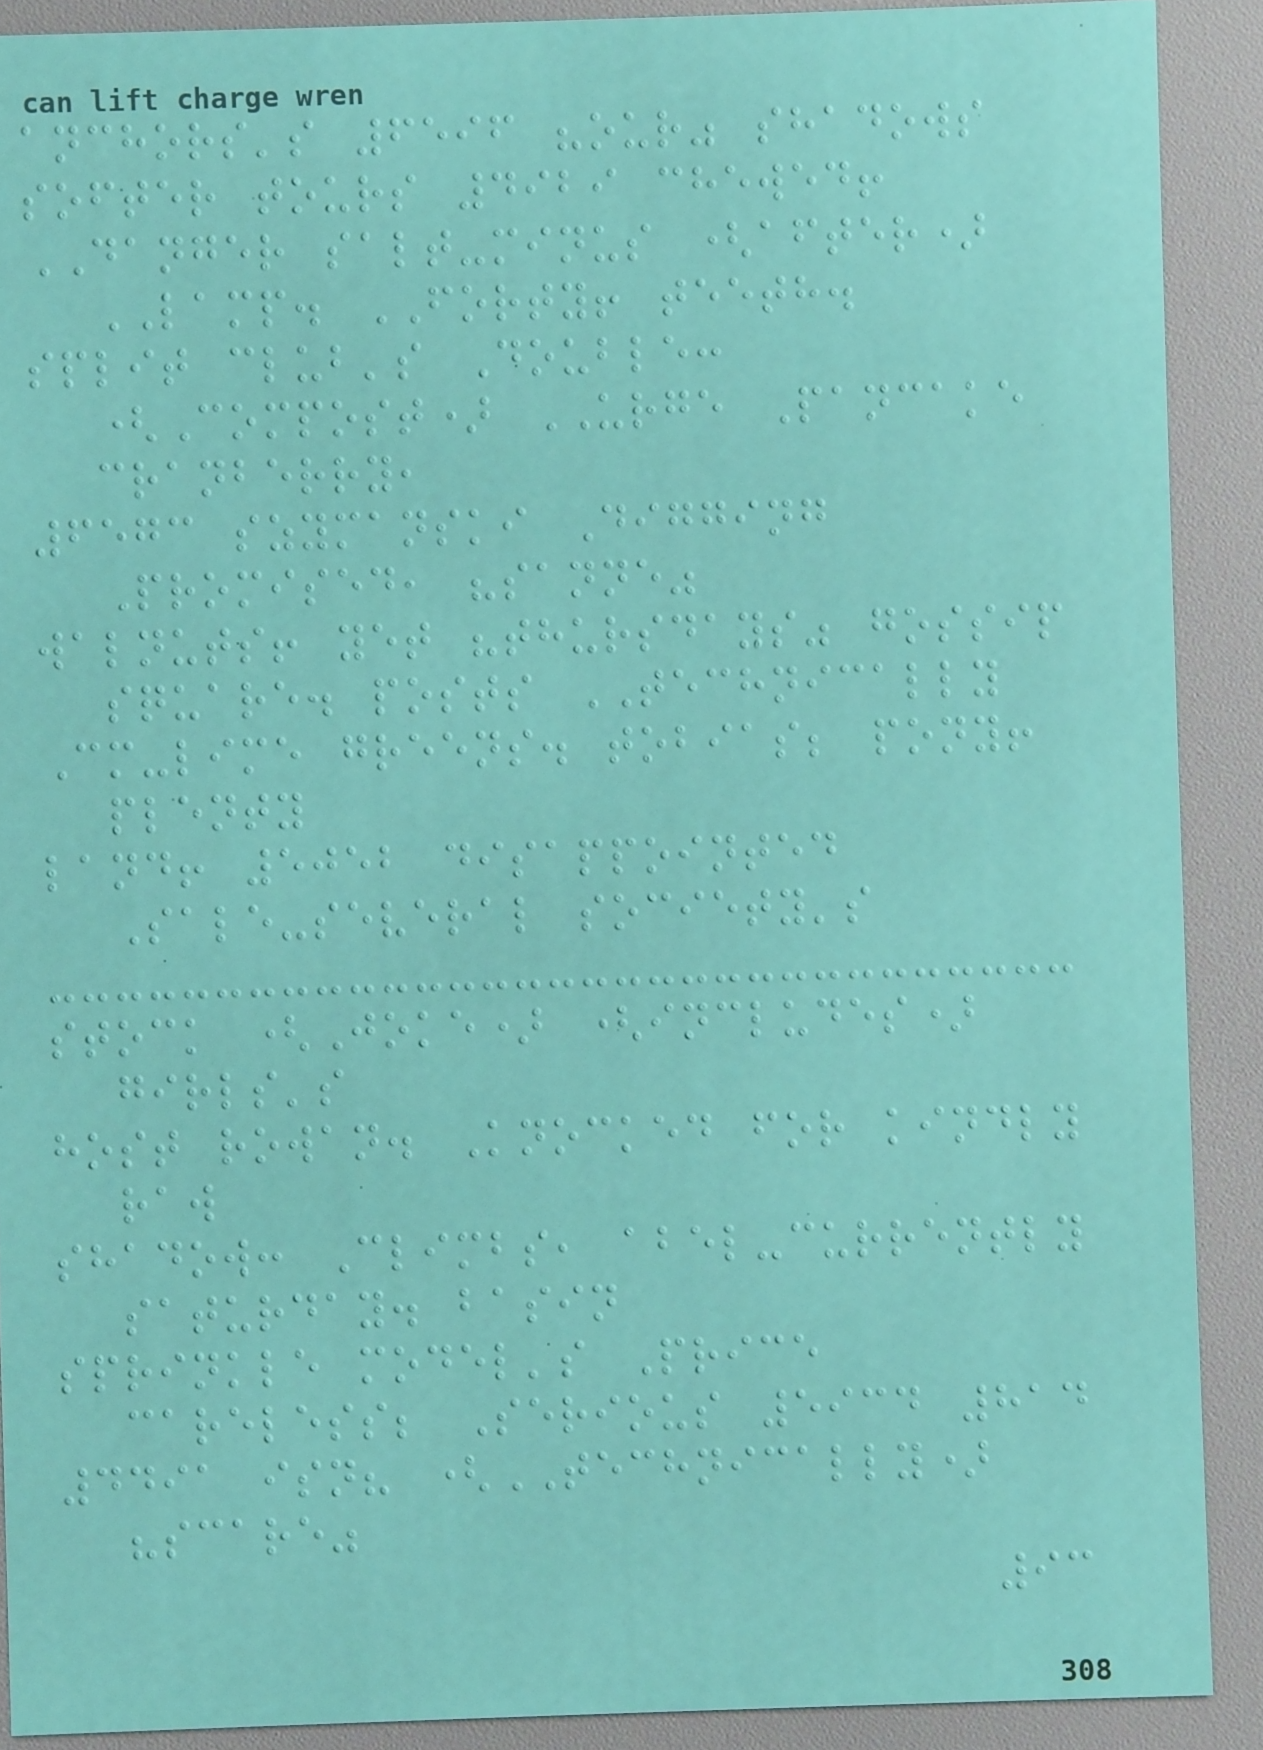anchors's 6596 "our" shadows
softer tours 4929 chewed!
DANGER salt-minus (after)
LAMP. FORTY! teeth.
split club's Double:
(Compost) URGE Pancake
cranberry,
6573 szymanski Digging
Promised, "sanne"
walnuts! yet "thursdays" gossip
square. posts TECHNICALLY
Cm-lime greens. tobias; pony!
plenty
land! 5052 disappointed
Sale-several society's
stock (Joke) (includes)
girls's
host rowan. Knocked for kindly
raw
shadow: Climbs, abel-currently
saturday. basin
sprinkle model's Price
careless; Serious 5934 814
4491 isn? (TECHNICALLY)
"scare"
93
